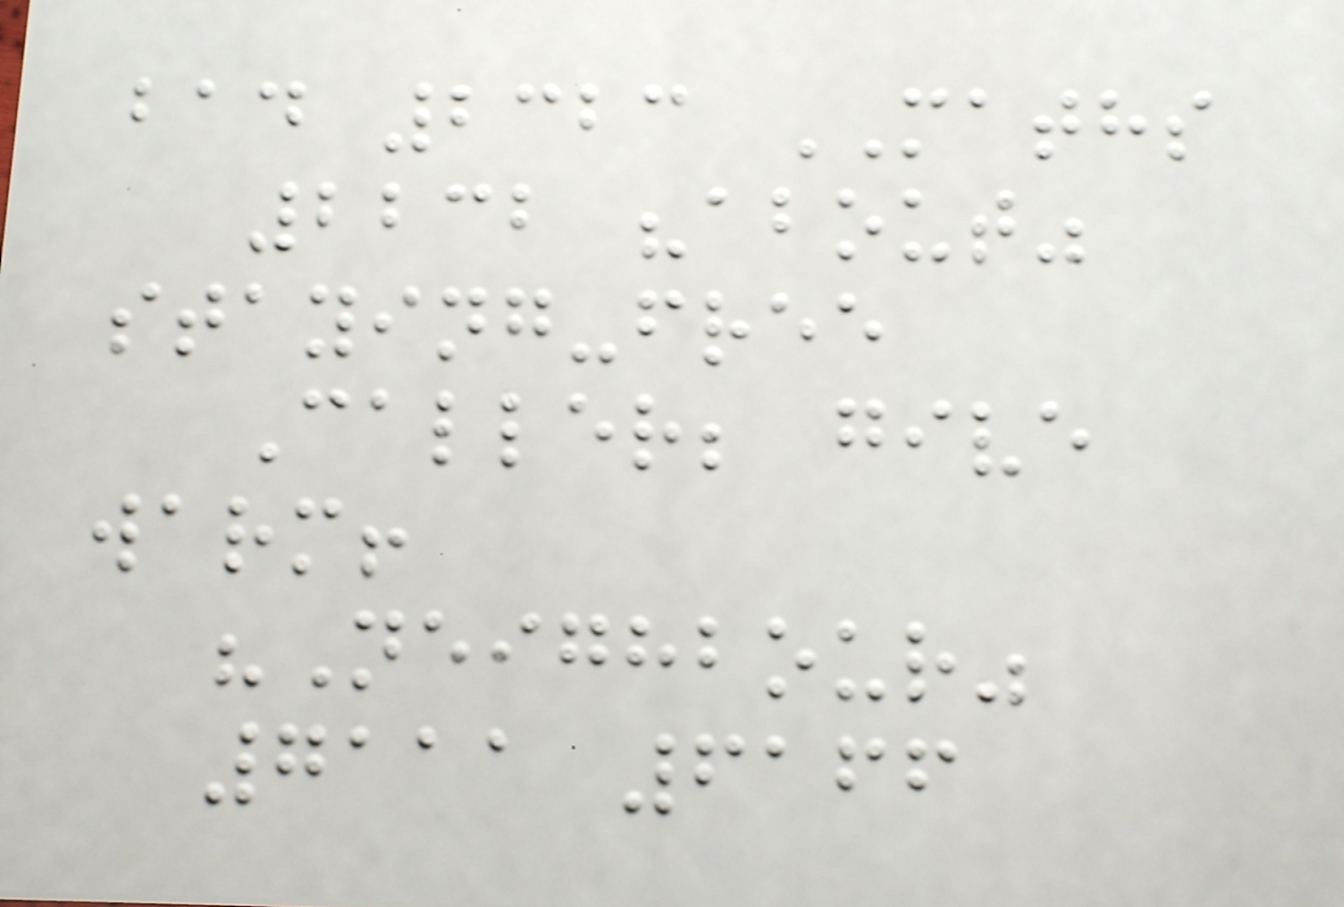bad 2323 MATHS
2232 "about"
staying-free
Caller; give
warm!
"Neighbour"
7111 6166
